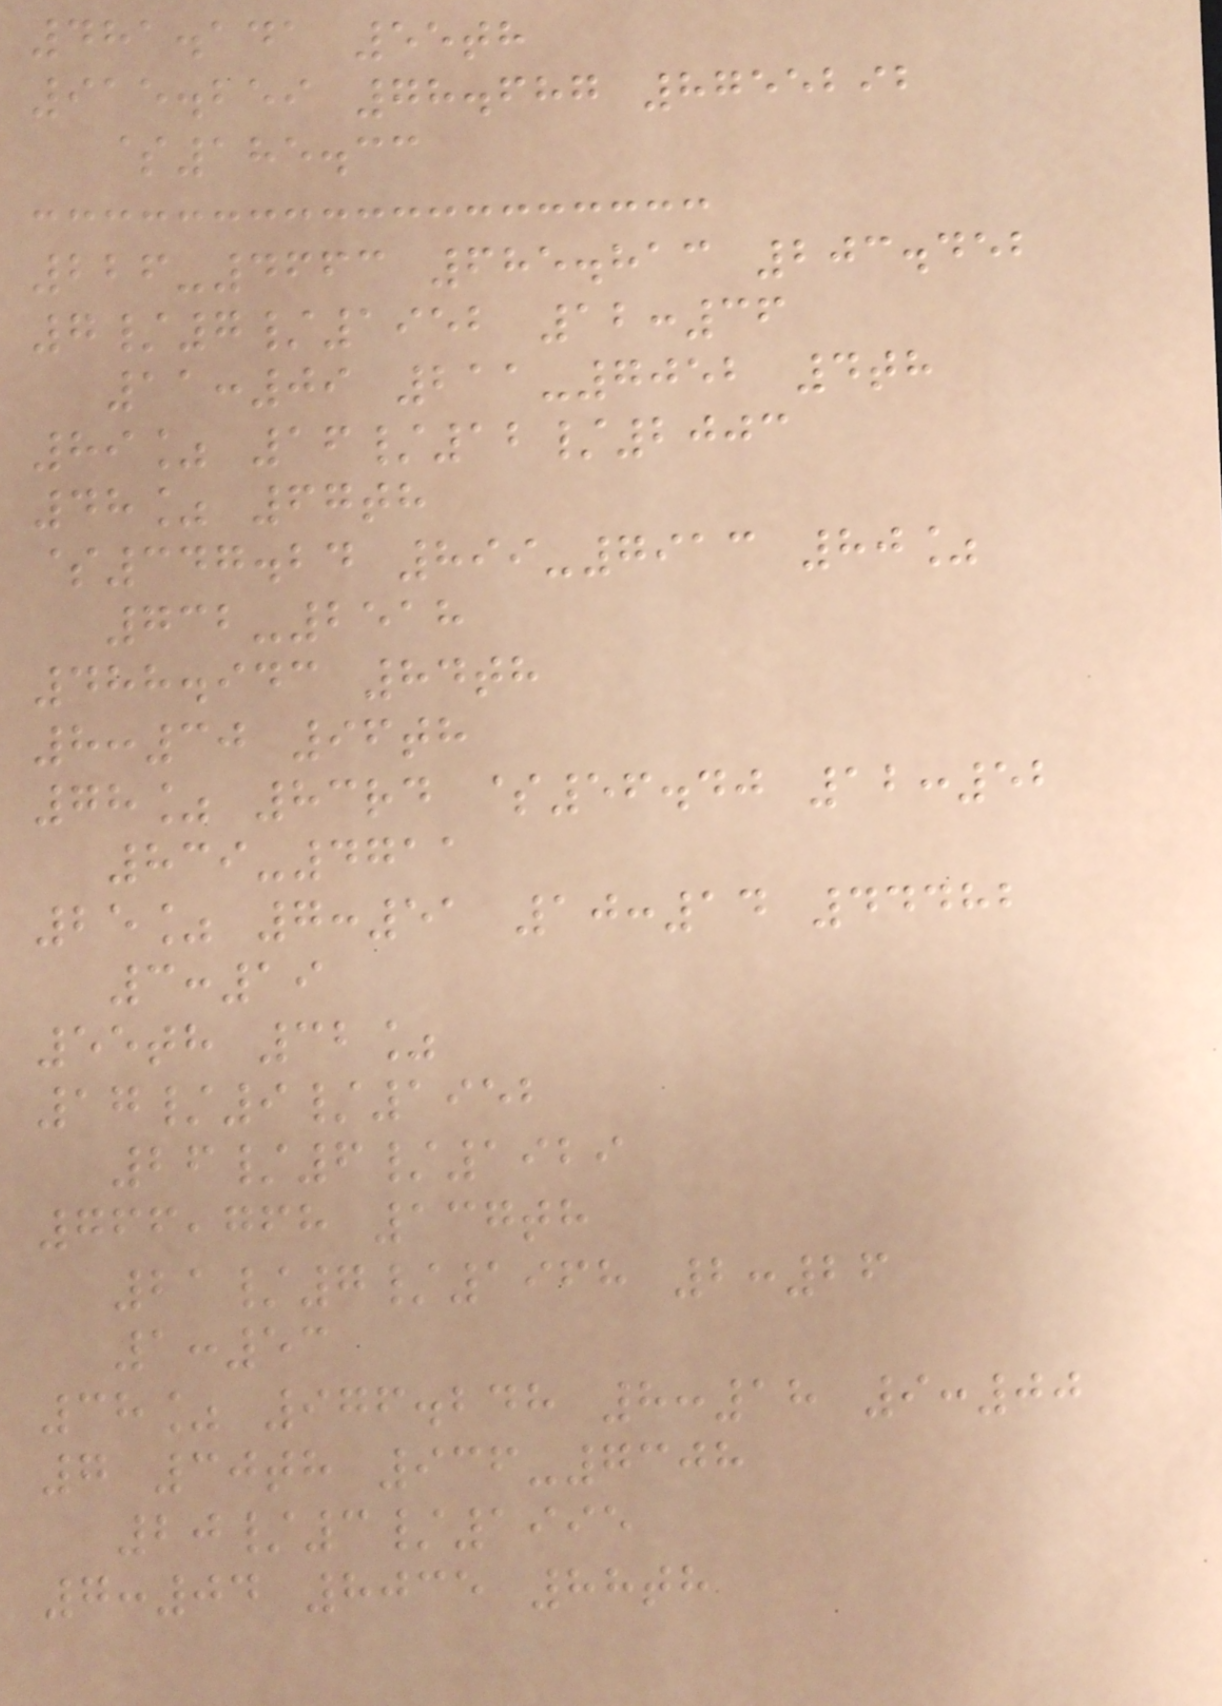481.141 55th
915.259 78.687 8755292
$185.33
226-4663 685.813 203.452
7/7/1952 12:36
11:09 211-7052 4th
89% 16/12/2003
48% 67th
$347.24 899-7913 80%
732-2518
488.943 84th
8:30 96th
78% 83rd $56.40 12:52
839-4711
25% 7:51 10:14 44482
3:19
55th 32%
17/9/1952
26/6/1929
766,768 137th
21/7/1968 2:26
1:53
38% 976.248 8:18 9:00
7 30th 936-7308
20/3/1995
7:04 8035 88th
